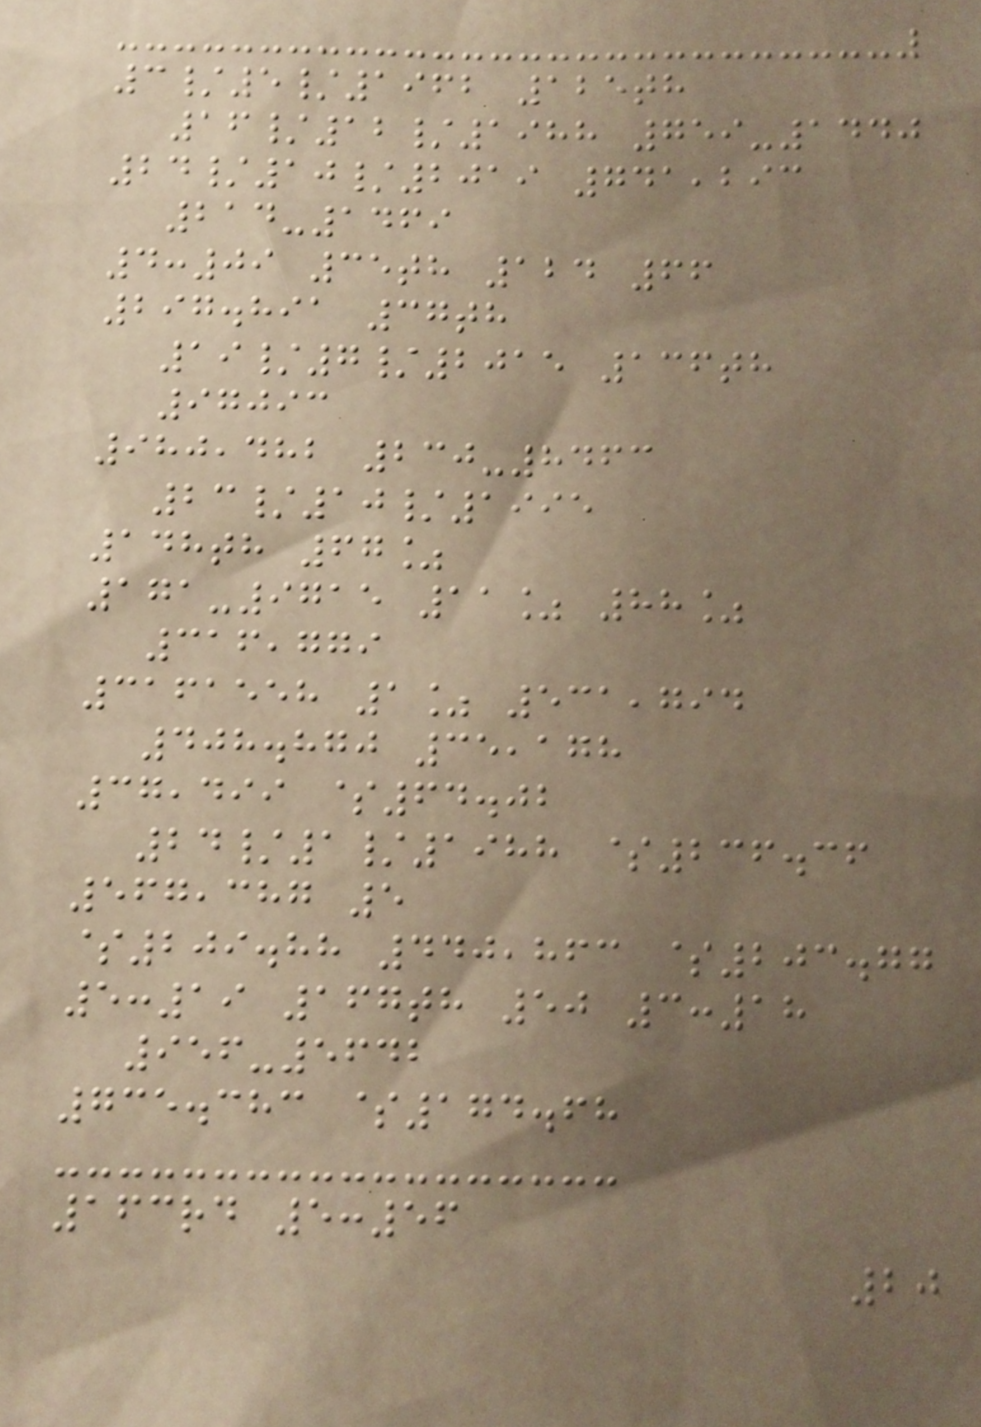3/5/1962 125th
16/12/1988 759-1440
24/10/2019 741,293
214-1469
4:09 35th 124 66
297.891 37th
19/7/2015 136th
97093
980,482 230-8463
23/10/1995
148th 67%
171-9715 11% 88%
316,779
3161558 1% 531,794
408.870 35,178
37,499 $64.02
24/1/1988 $236.36
567,387 5
$209.88 440,863 $203.77
5:19 167th 50 3:18
956-5642
735.383 $174.68
163rd 5:56
20
